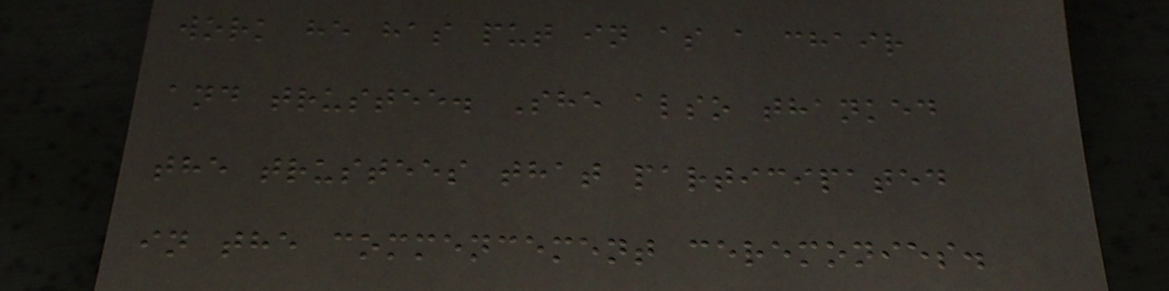work he has put in as a chair
and trustee. She also thanked
the trustees that participated
in the commencement ceremonies.
